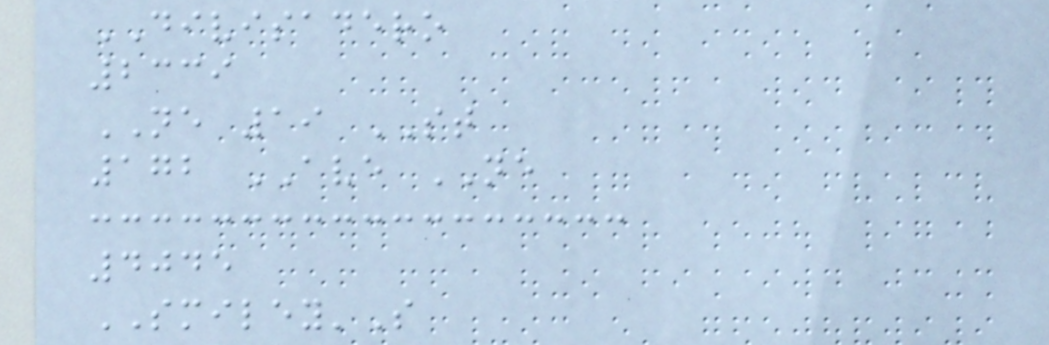DIVISADERO
2339
NE 19 ST
172 AVE NE
4045
SMILEY'S
